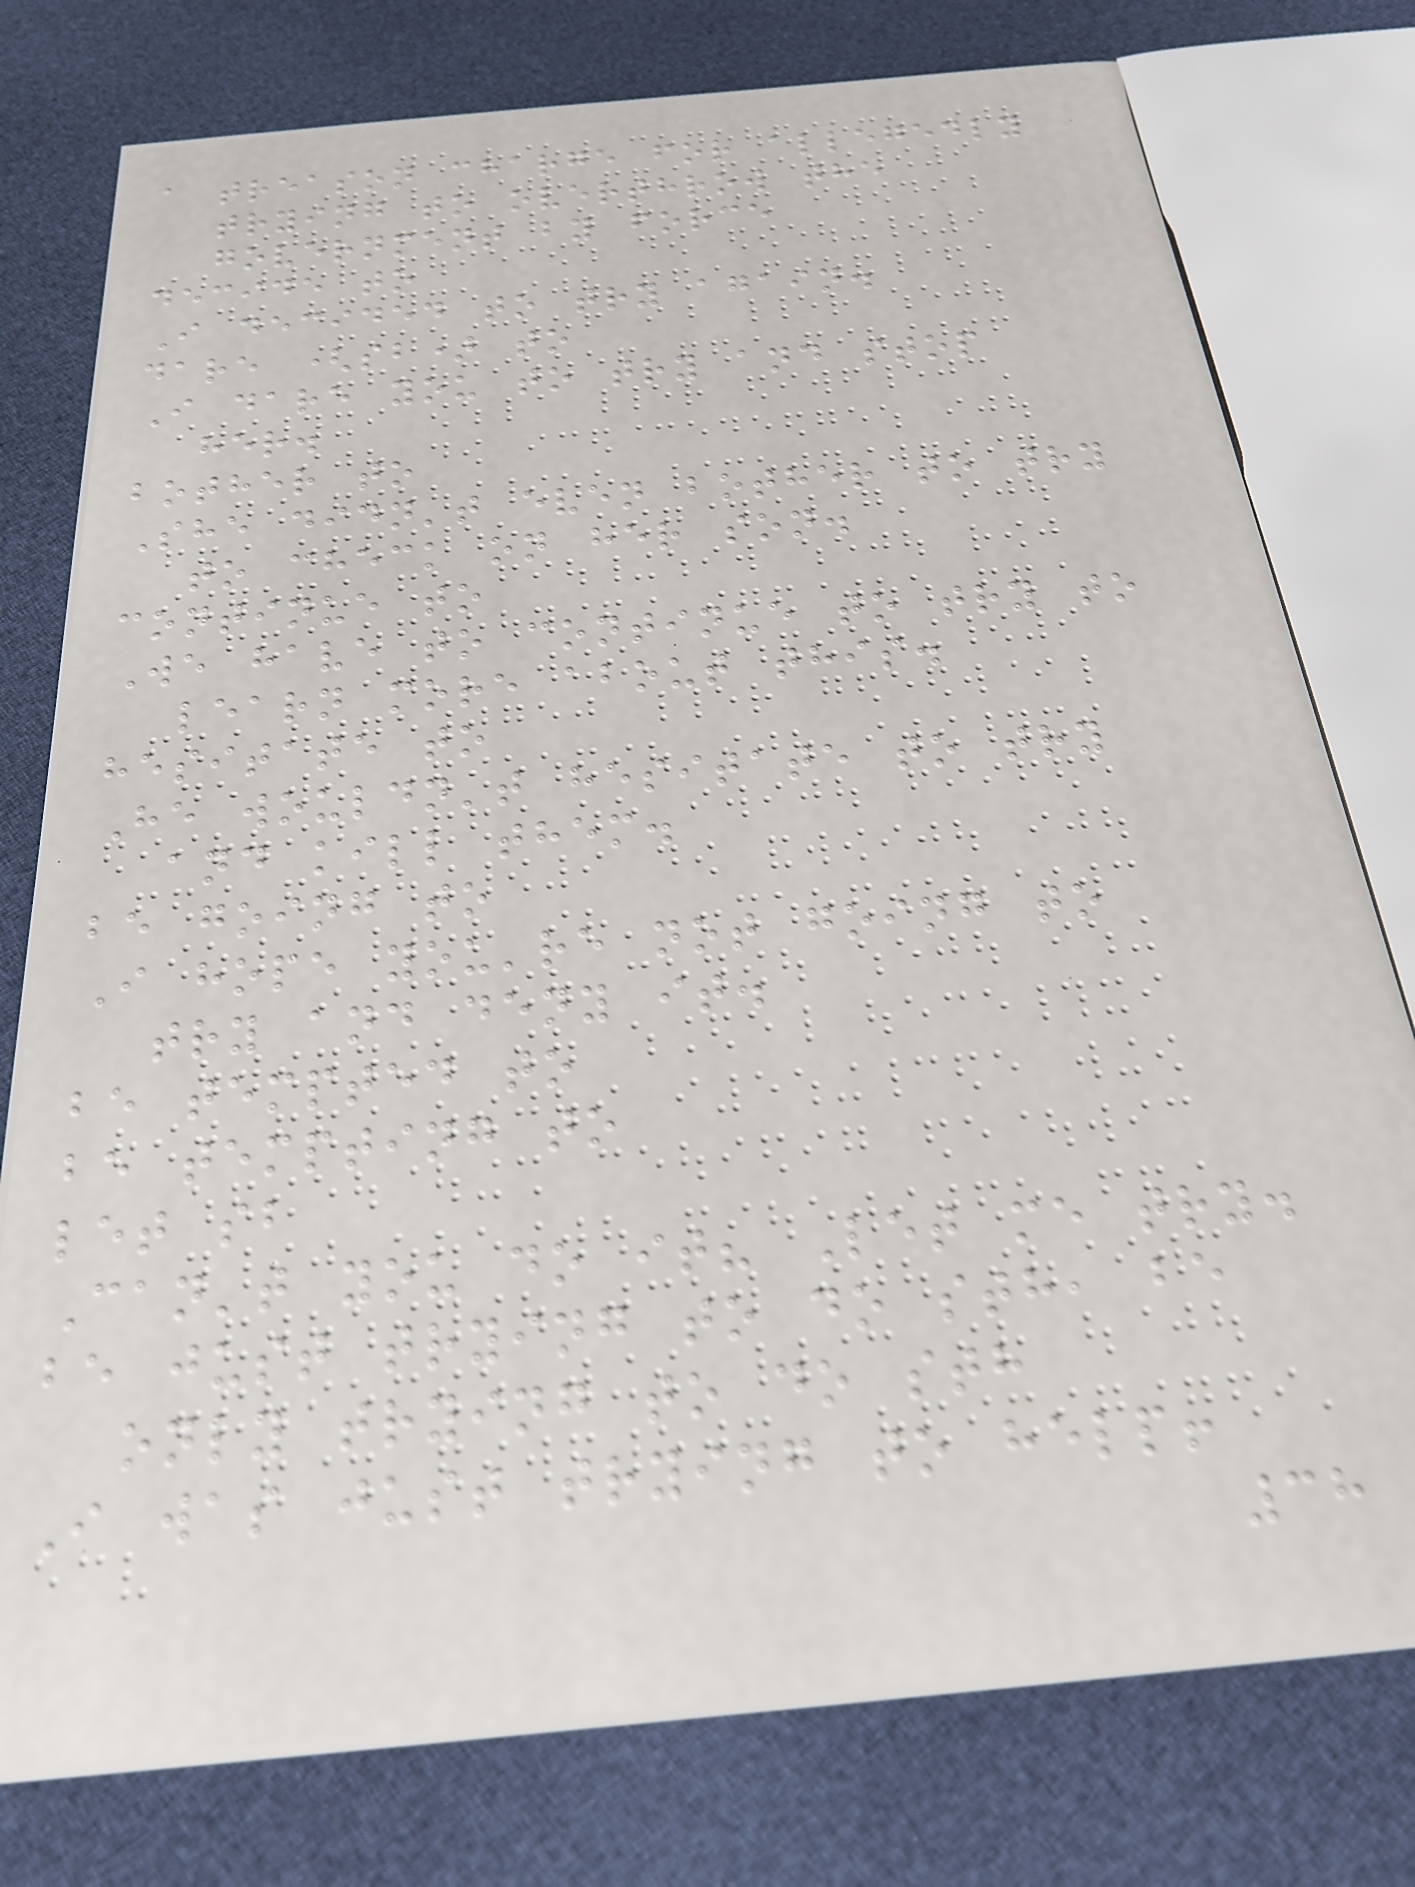a treason charge for allegedly
trying to overthrow the
government by force
decide to
I decided to try again.
dare (sb) to
I dare you to try and stop
her.
bother to
She didn't even bother to try
to check on her son.
continue to
We have to continue to try to
learn more about this.
hesitate to
He wouldn't hesitate to try
and kill them.
be going to
I hope you're not going to
try and deny it.
be tempted to
be tempting to
let sb
Can't you do it? Let me try.
be just trying to do sth, be
only trying to do sth
I was just trying to help!
38
